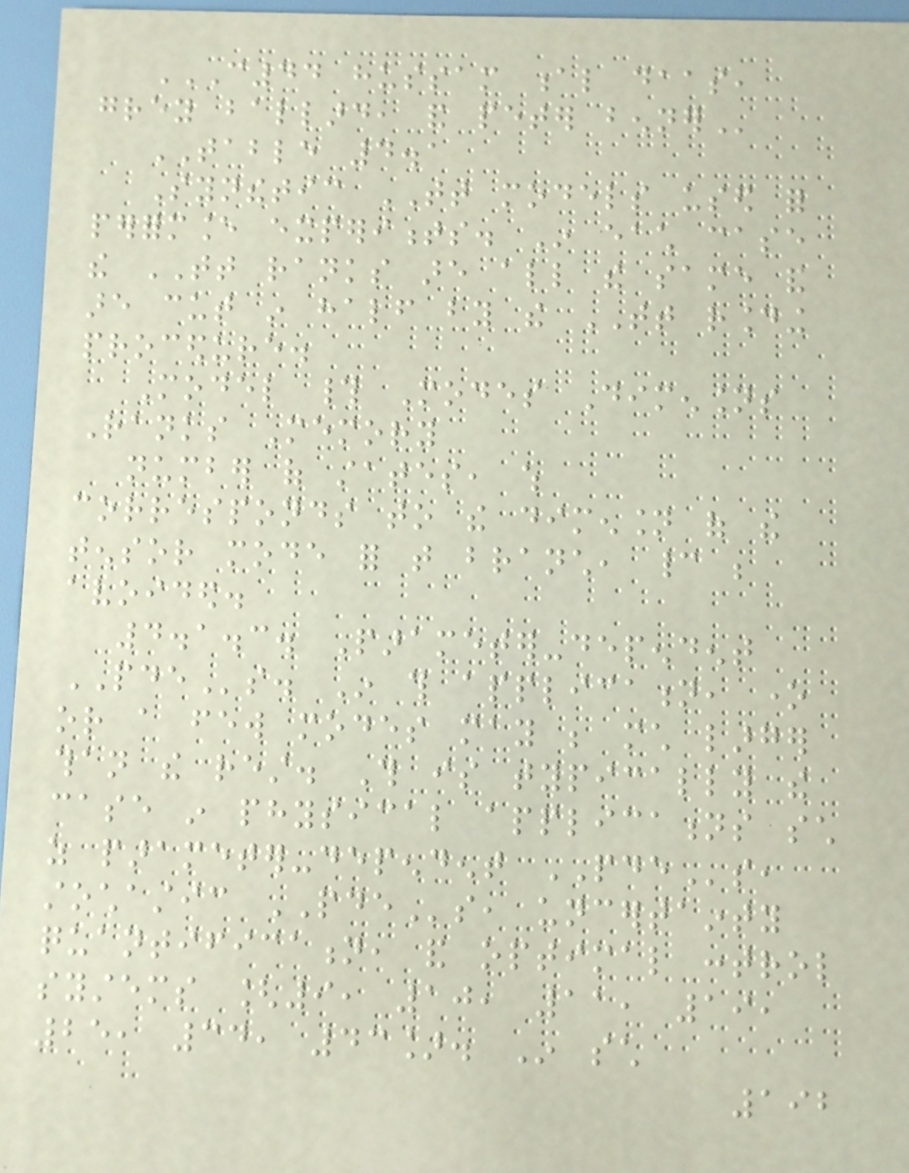C44 HUSSAM AL DAAS,
GREY BALLARD, AND PETER BENNER
TABLE 4.1
Synthetic TT models used for
performance experiments. In each case
the TT ranks are all the same and
are cut in half by the TT rounding
procedure.
Model # Modes Dimensions
Ranks Memory
number of states, which
corresponds to the dimension of the
tensor mode for that branch, cannot be
avoided.
4.1.3. Parameter-dependent
PDEs. In this application, one
or a few modes may be much larger
than the rest. This is typically the
case in physical applications such
as parameter-dependent PDEs,
stochastic PDEs, uncertainty
quantification, and optimal control
systems [9, 10, 11, 19,
25, 34, 43]. In such
192
